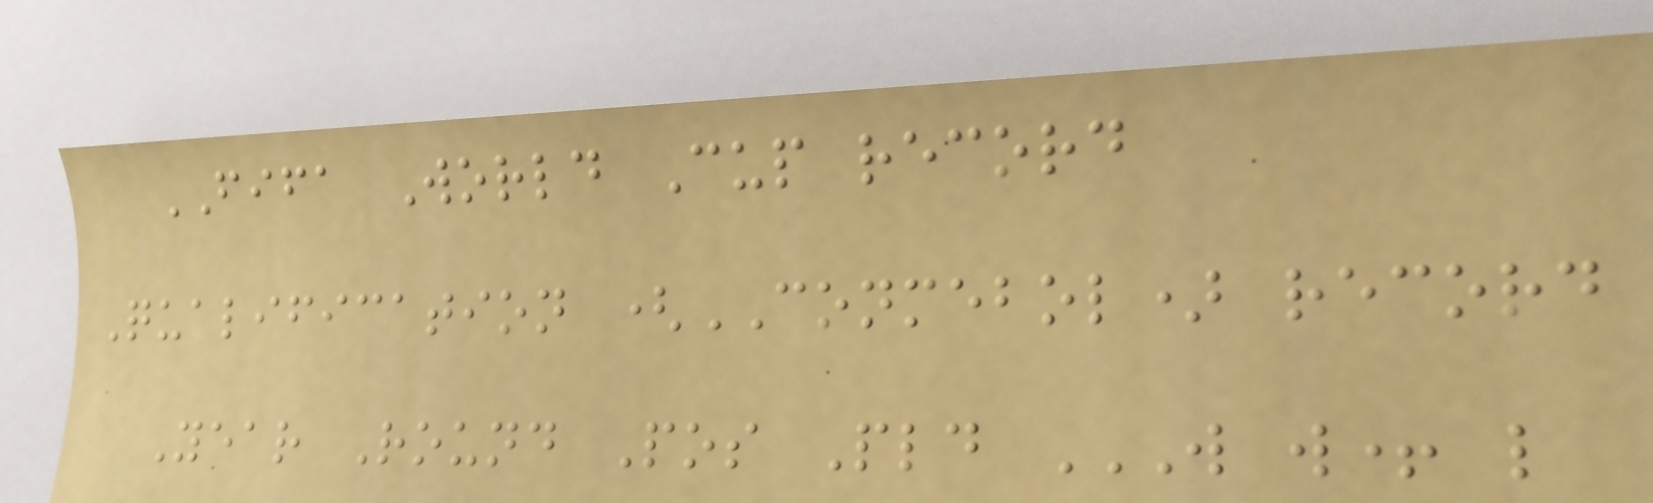FIFA World Cup record
Qualification (CONMEBOL) record
Year Round Pos Pld W W+ L
